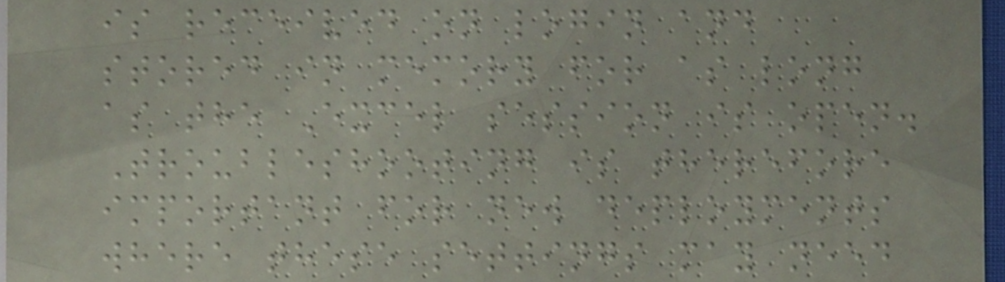is received on login and
stored in memory for as long
as the Excel session is open.
Troubleshooting is therefore
important for new deployments
where these settings may need
